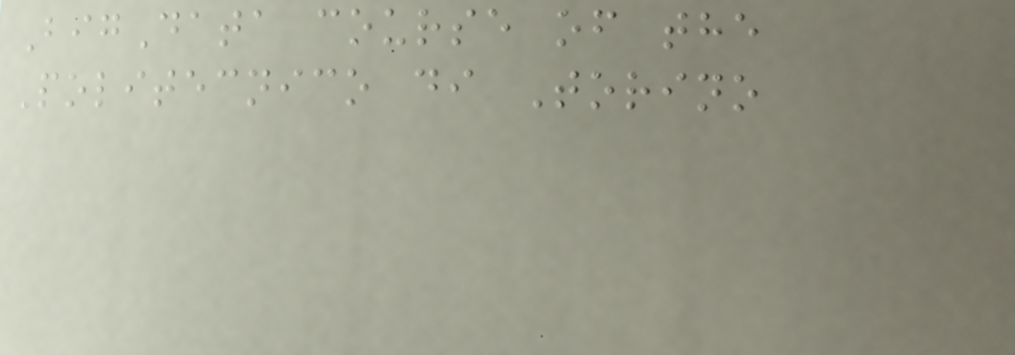BigData course of the
Politecnico di Torino
